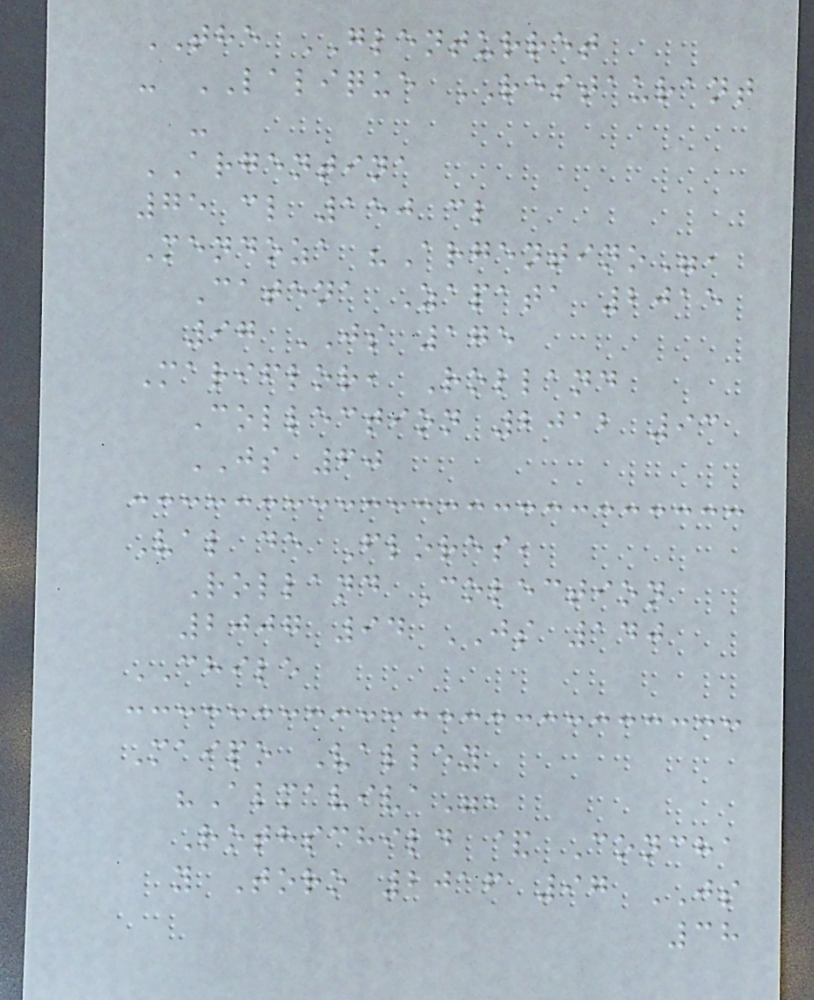THE GLENTURRET
- LALIQUE RESTAURANT
-
ARGENTINA
75 cl 150 cl
Mendoza "Argentino",
Catena Zapata 2015
97 JS 175
Mariflor, Rolland
Collection 2012 93
JS 60
Val de Flores,
Rolland Colection
2007 94 JS 140
CHILE
Maipo Valley
"Almaviva",
Rothschild & Concha
y Toro 2016 97 JS
38
